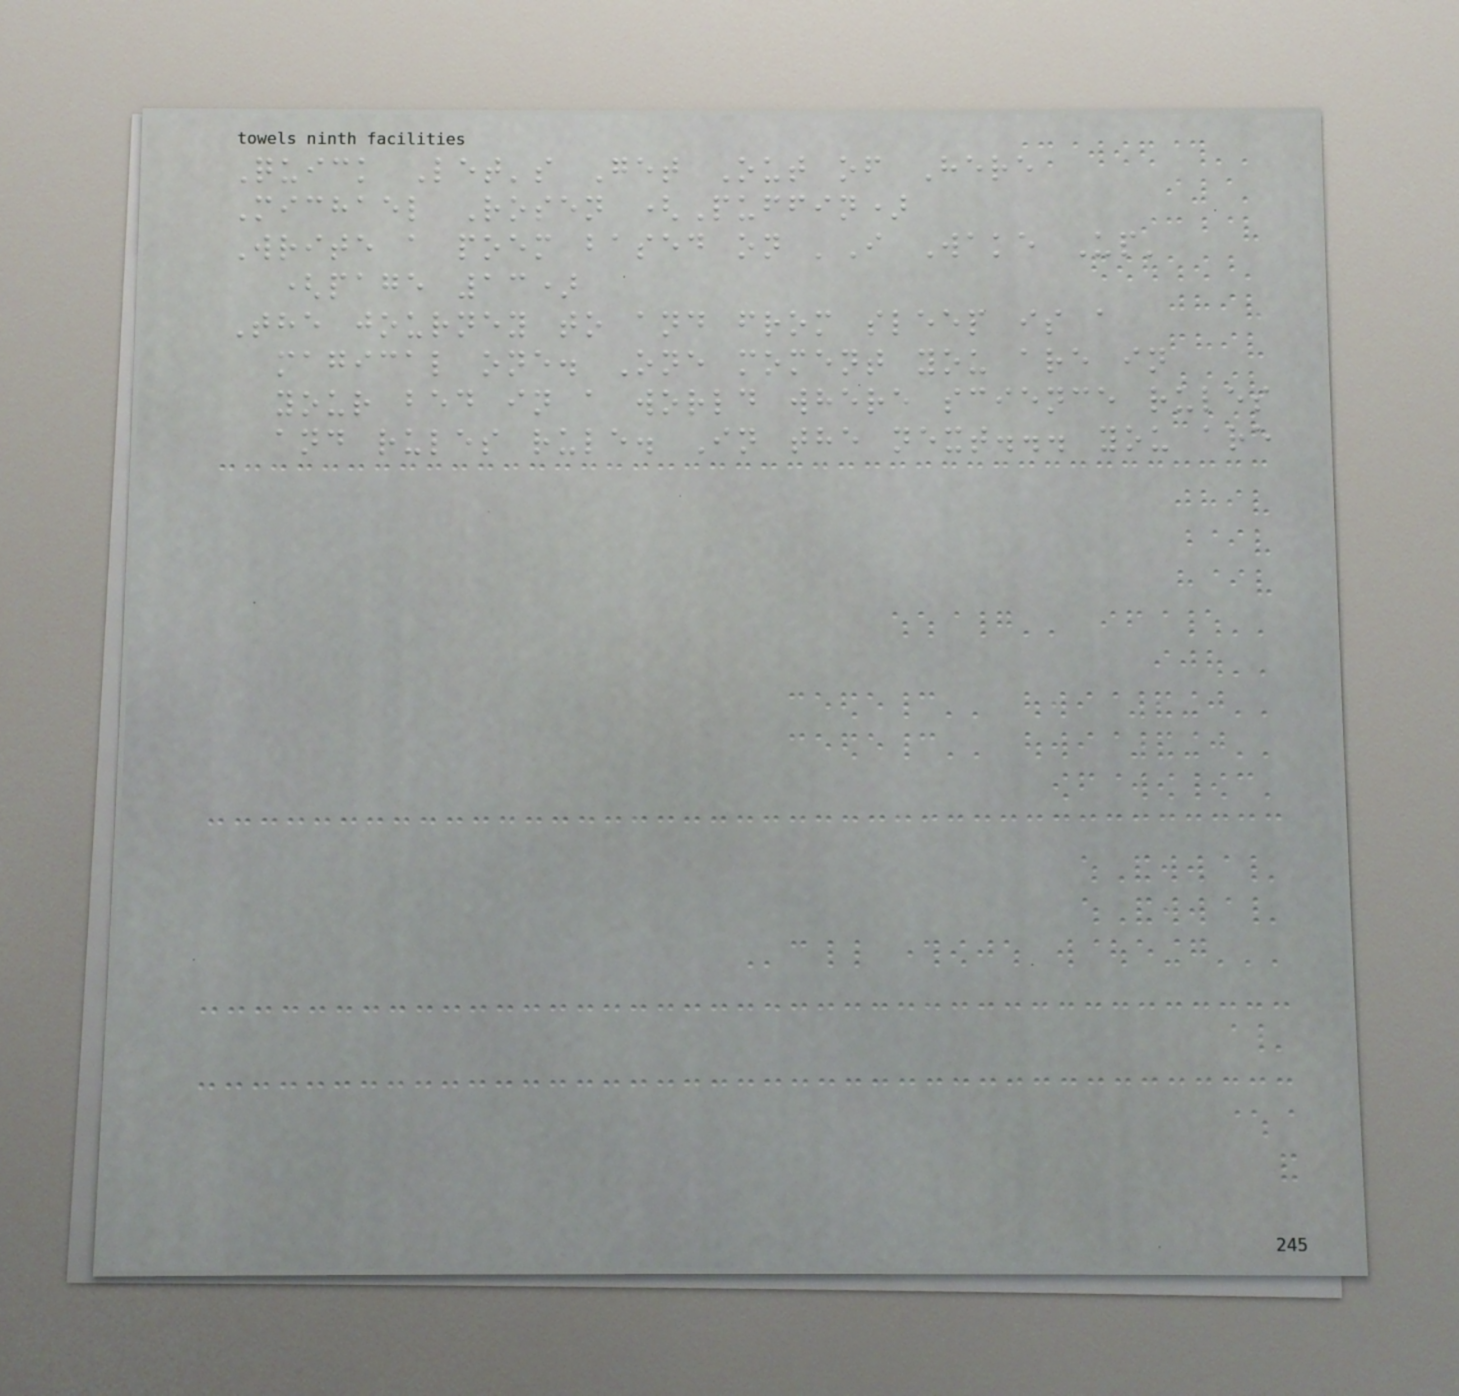Quick Let's Get Out of Here
Michael Rosen (Puffin)
Write a poem based on 'I Wake Up'
(page 13)
The journey to and from sleep is a
magical one. One moment you are in
your bed in a world where science rules
and rules rule. In the next... you are
